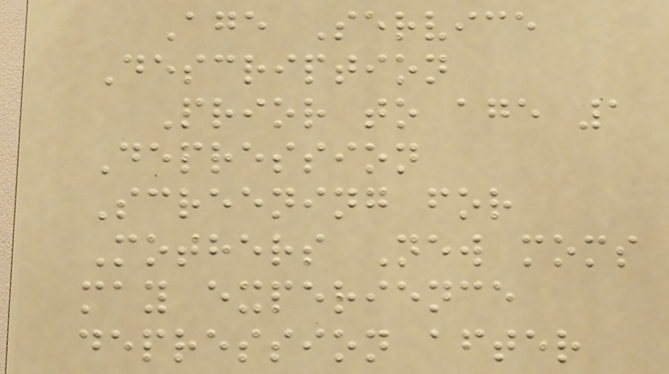Age Service
Description
Prior to age 1
Depression
Screening for
Mothers New moms
may experience
depression after
